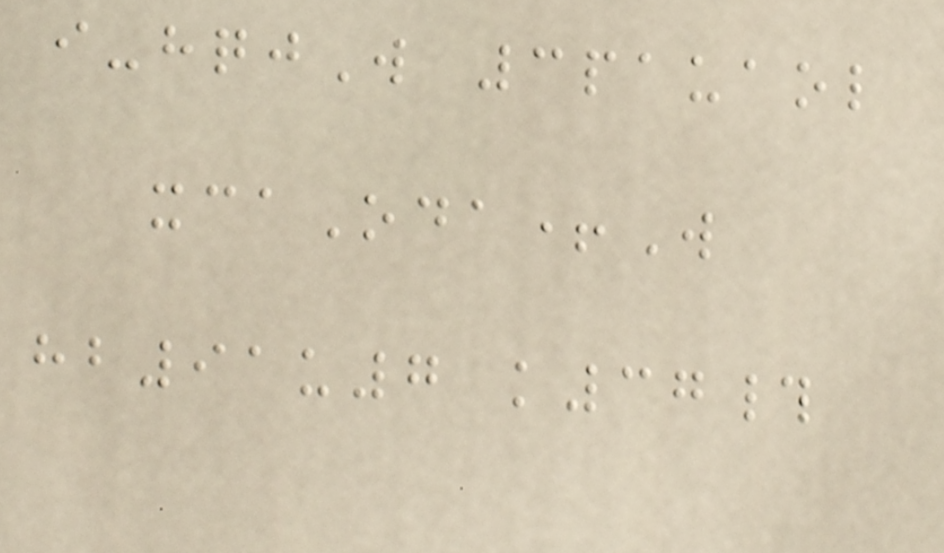i-hqjW 3pauaol
xcaOda+W
hb91u7 k37#
